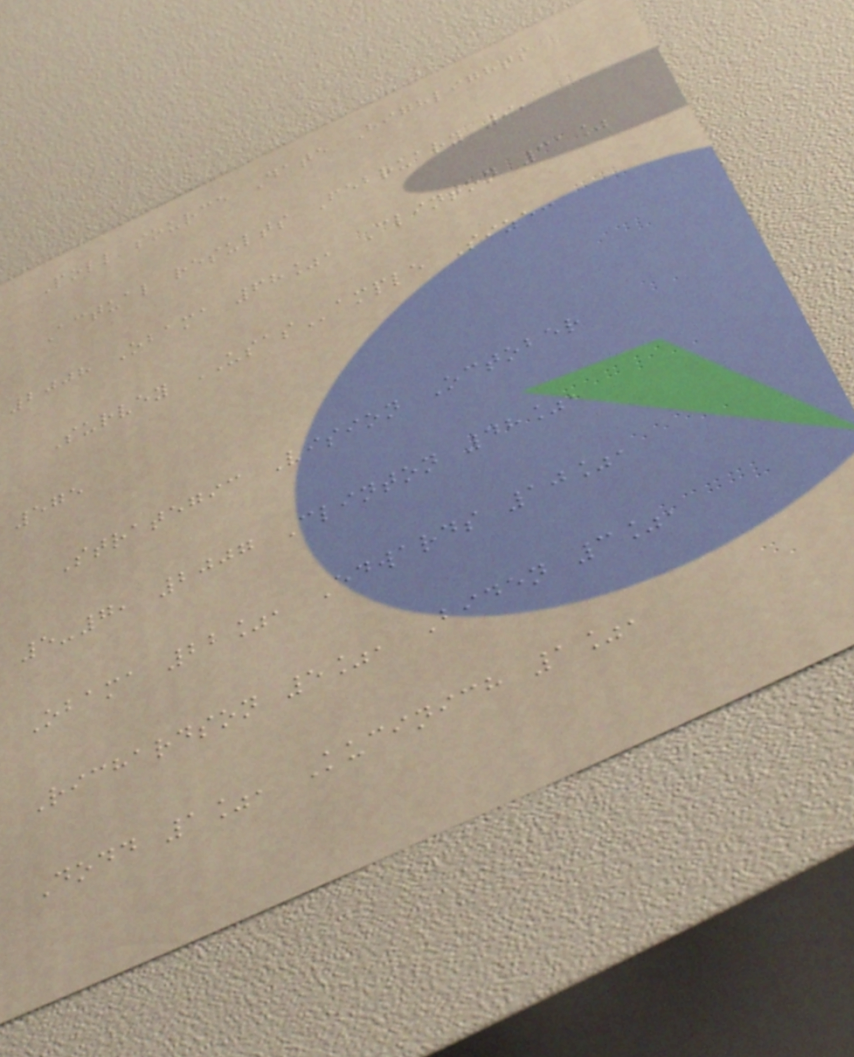Poll source Date Highlights
Actual results February 9,
2008 Obama 68%, Clinton 31%
Survey USASample Size:
575
Strategic Vision October
5-7, 2007 Clinton 48%,
Obama 22%, Edwards 10%,
Richardson 5%, Biden 3%,
Dodd 1%, Kucinich 1%,
